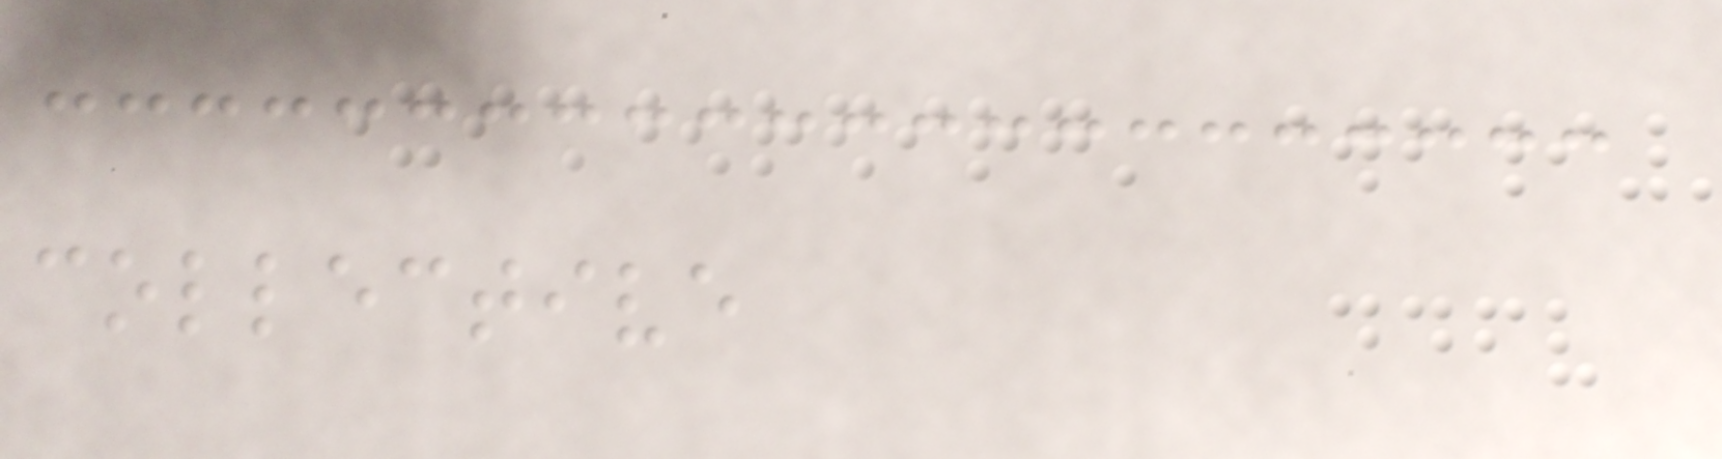collective
